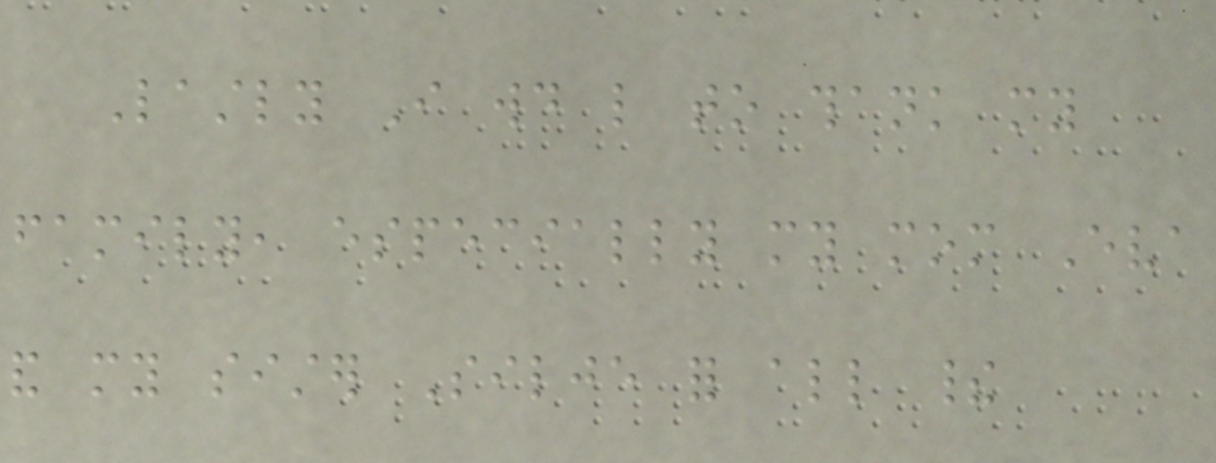Lastly I would like to thank my
family, especially my mom Eva
and my sister Silje for all their
